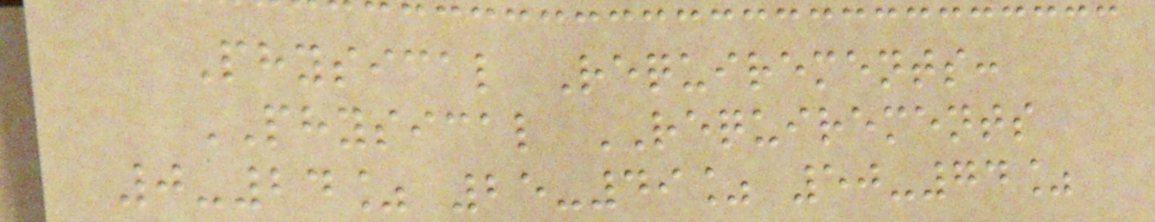Physical Requirements:
PHYSICAL REQUIREMENTS
0-24% 25-49% 50-74%
